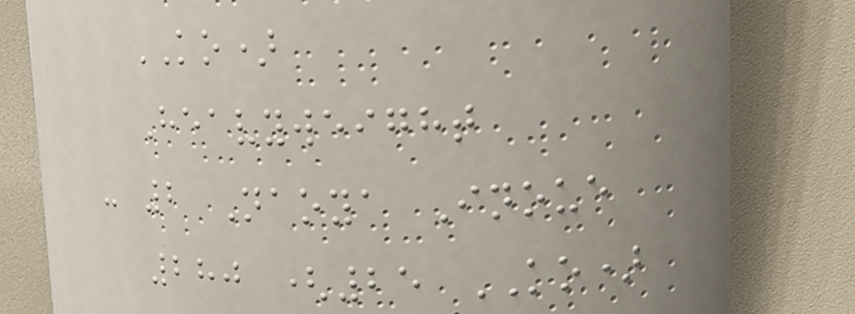KO)
Heavyweight
- 2 Naoya Inoue
280 (25 KO)
